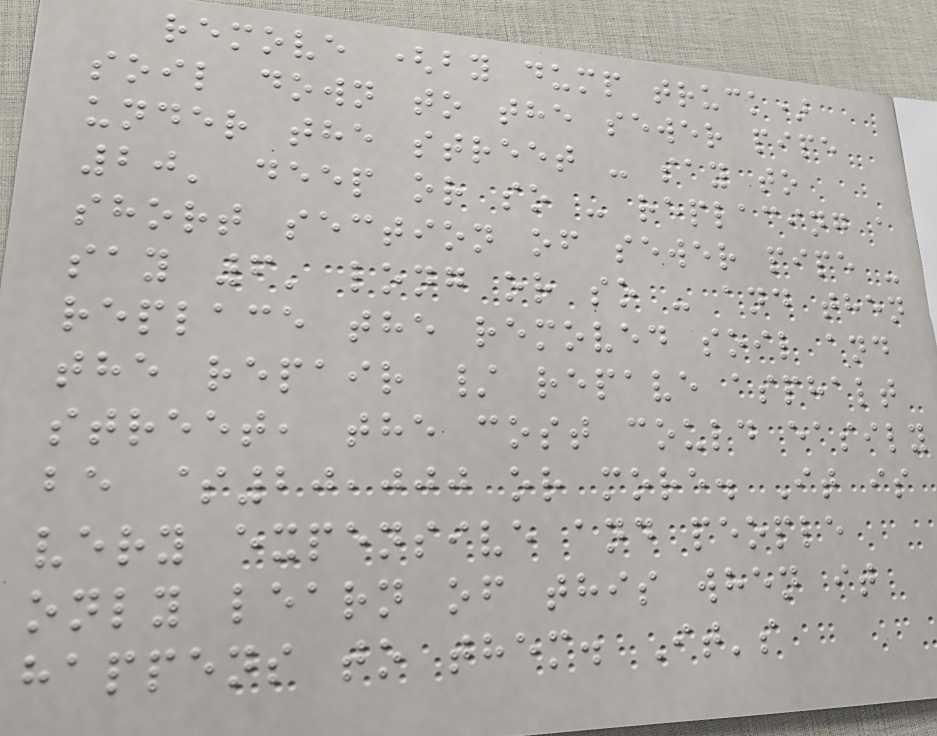remove (by dump truck)
soil down to the sewer pipe
under the street - say to
20' deep or so - replacing a
short section of sewer pipe -
say 6' long or so - and then
replace the removed soil and
the repair / repave asphalt
street, the cost could easily
be $20,000 or more. It is
very expensive and people
only learn of this when it
happens to them. It's
